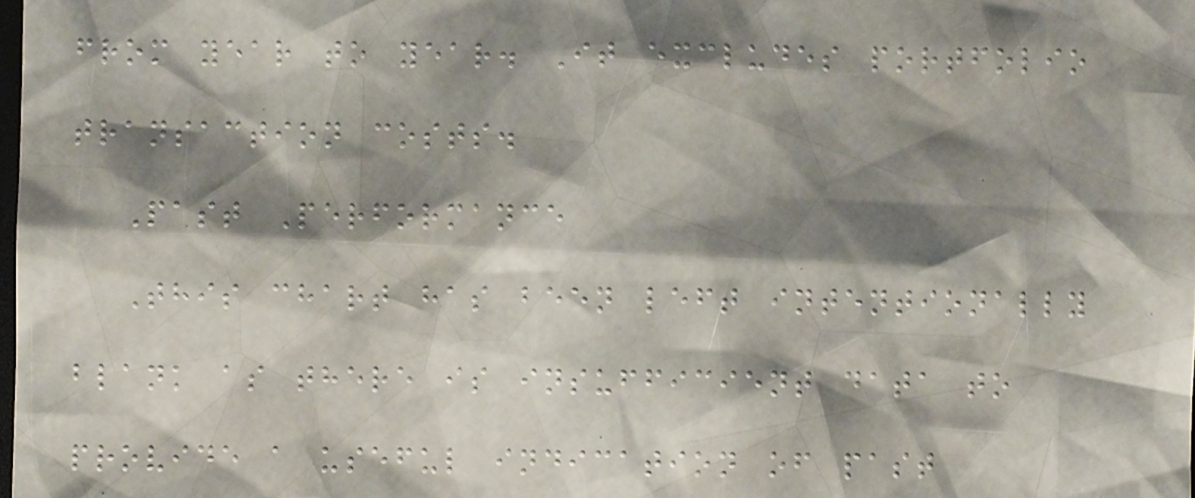from year to year. It excludes portfolio
transaction costs.
Past Performance
This chart has been left intentionally
blank as there is insufficient data to
provide a useful indication of past
